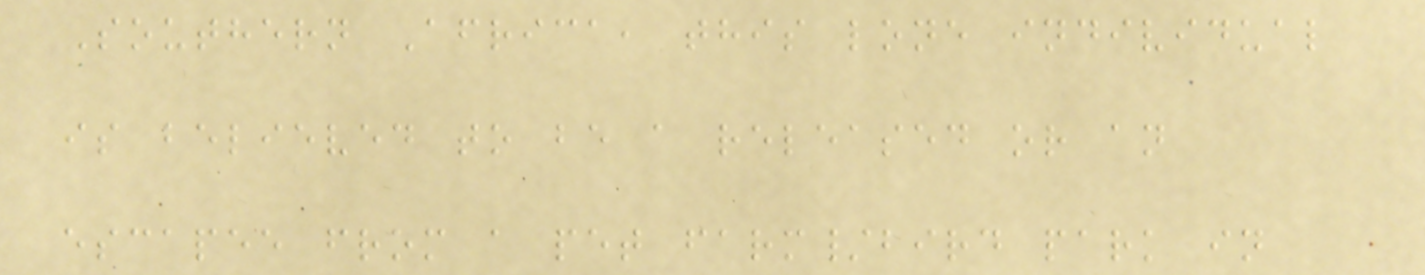Southern Africa, this lone individual
is believed to be a released or an
escapee from a pet farm/bird park in
